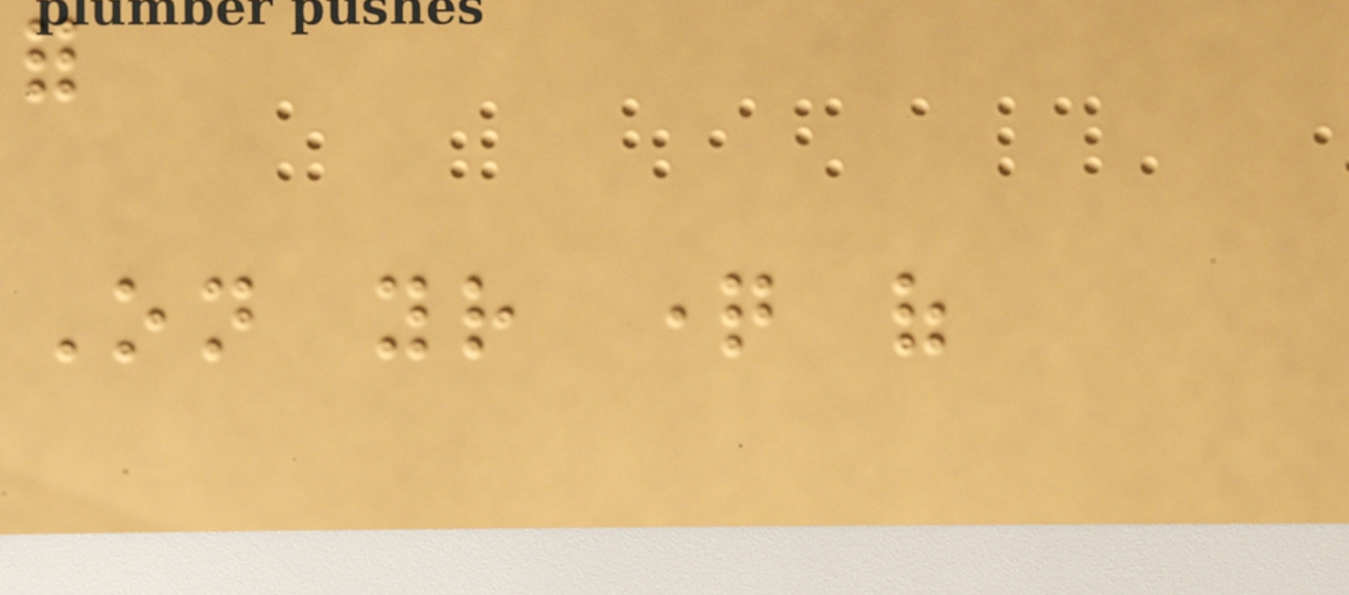for
On your question of
